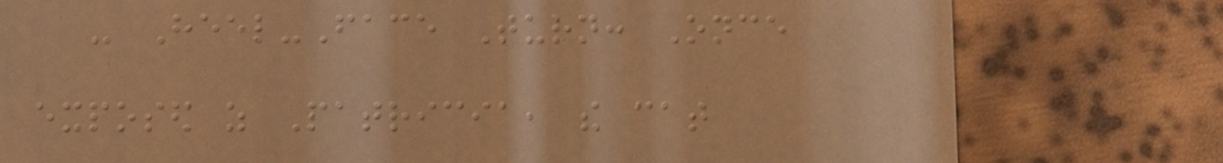- Heel-Face Turn: Once
exposed as Patricia, the cat
